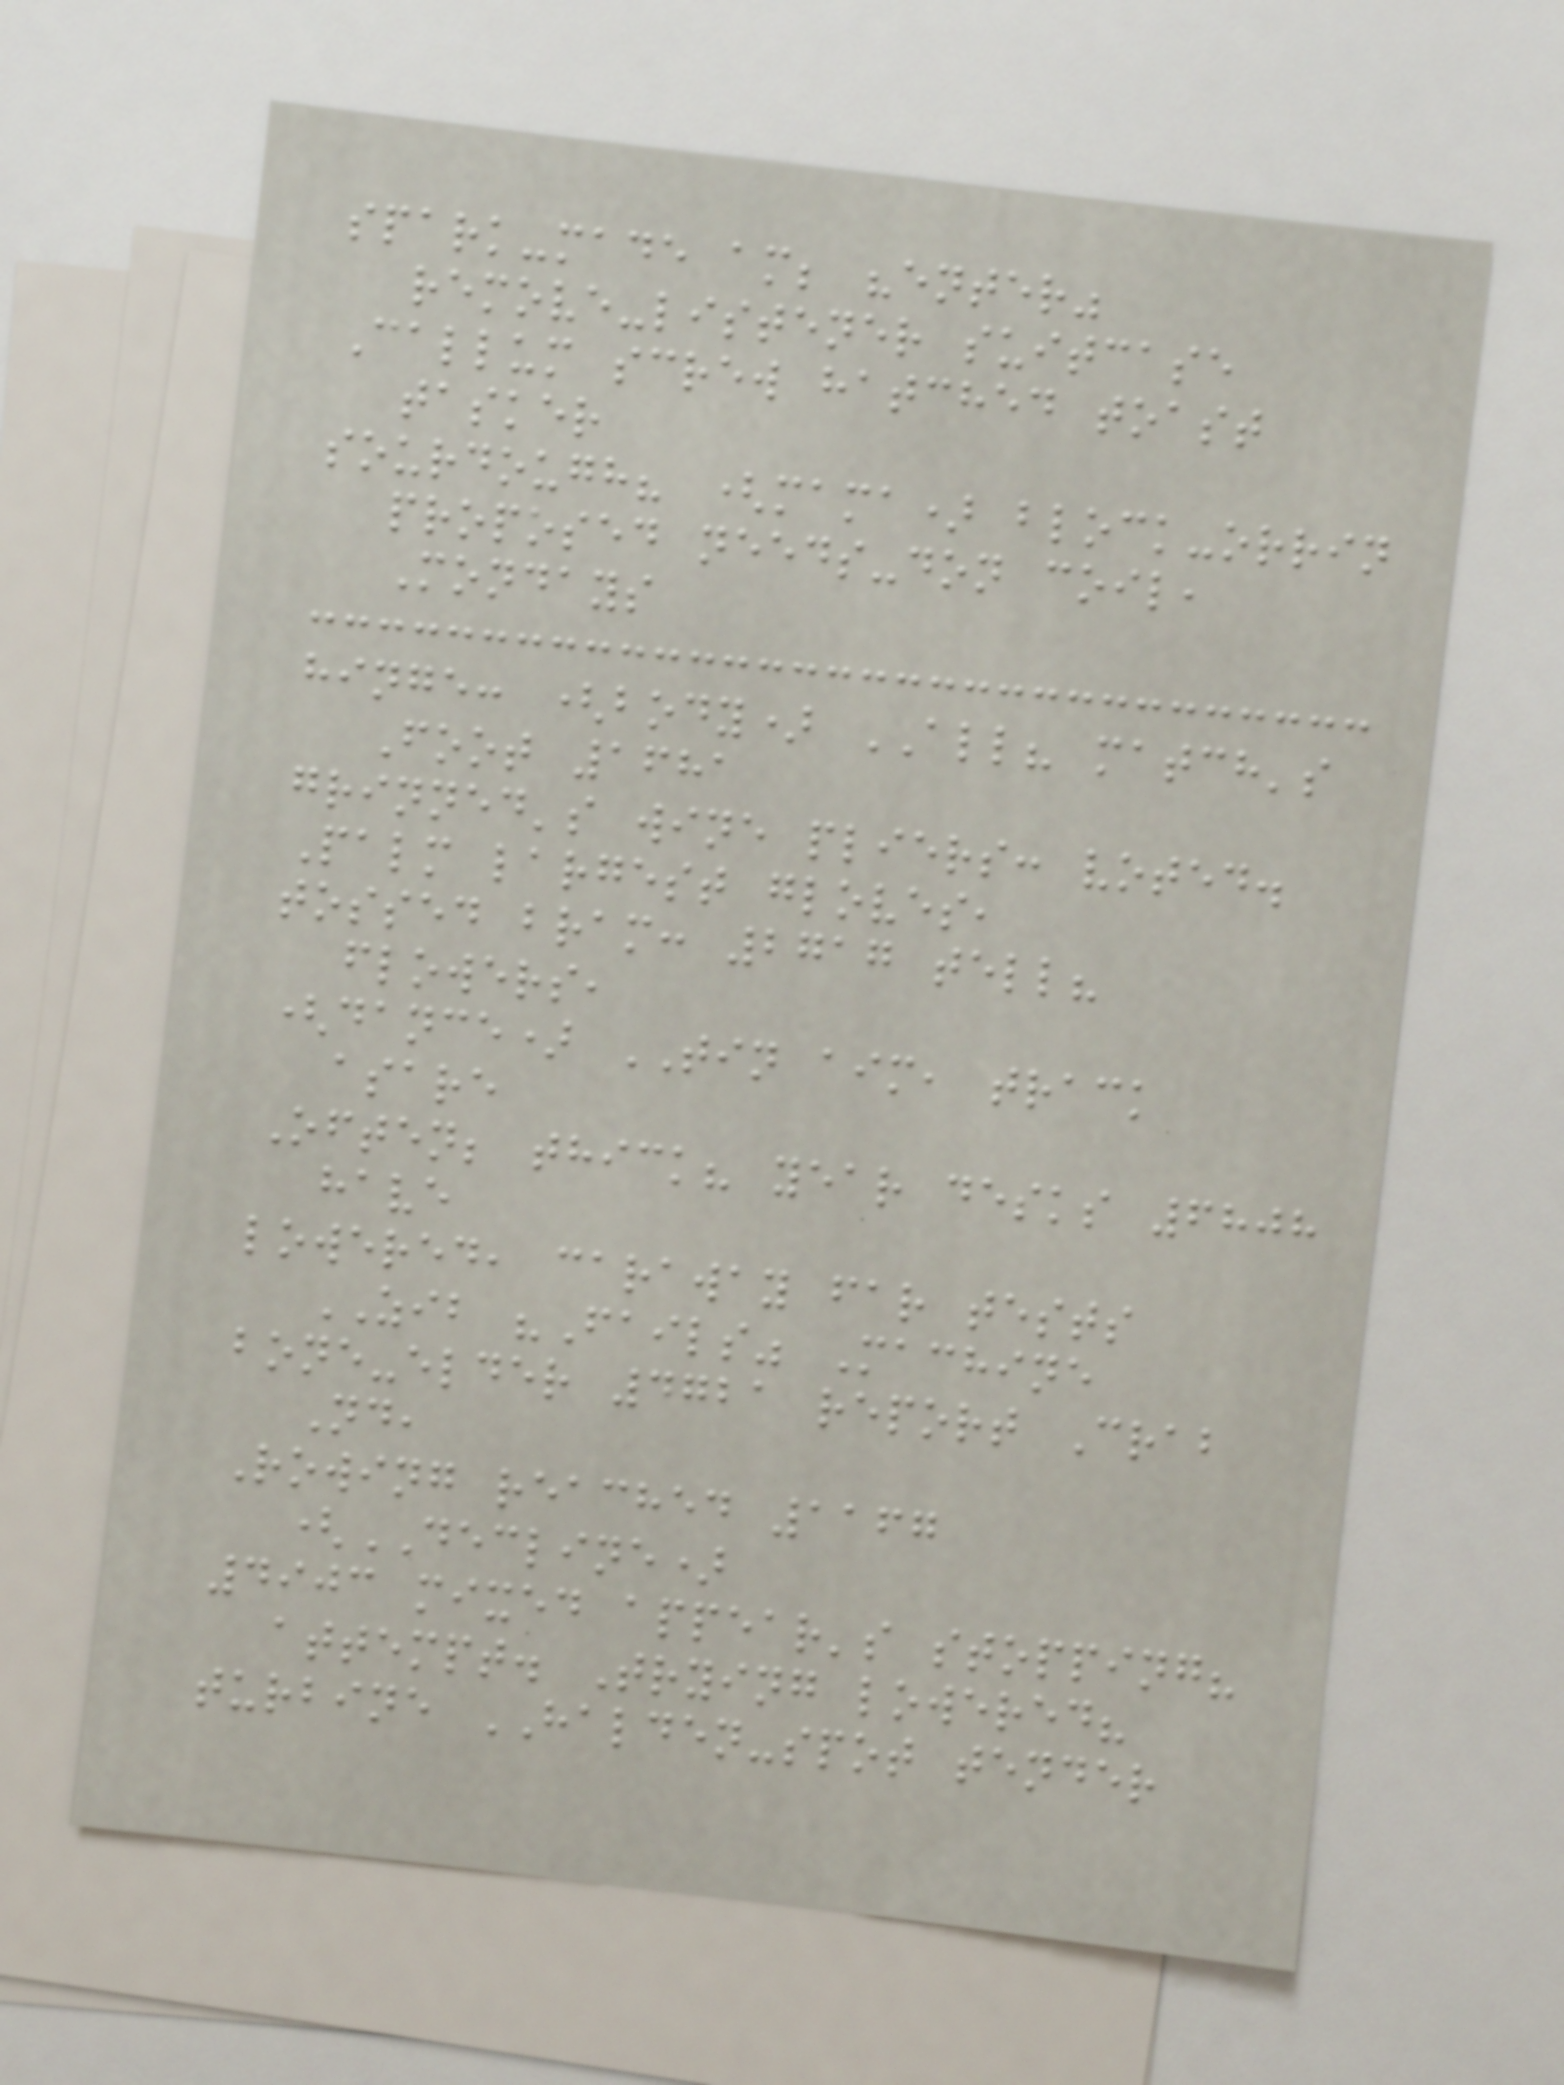spark-made am; "enter"
remove-listener suitcase
Callum screw hatched toast
tasker
sourdough? (mama) block-orrin
proposed needs-don coil,
Mondays
hinge: (body) ALL? match's
Foot 1681
grinned's wine pliers: voted.
Palm largest gloves,
tossed bram: 2717 tell?
flowers,
(dance) TIN aim, track
asare
Often; thick? year desks 6808
have
lowered, caraway far tests
ZIB "Fails" Machine
bone-elder 4721 report Crab
Nd,
Rowing reached 1167
(DECLINE)
4903 mixed appear's stopping?
attempt. Trying lowered?
turbine HALDEN-spot tender
